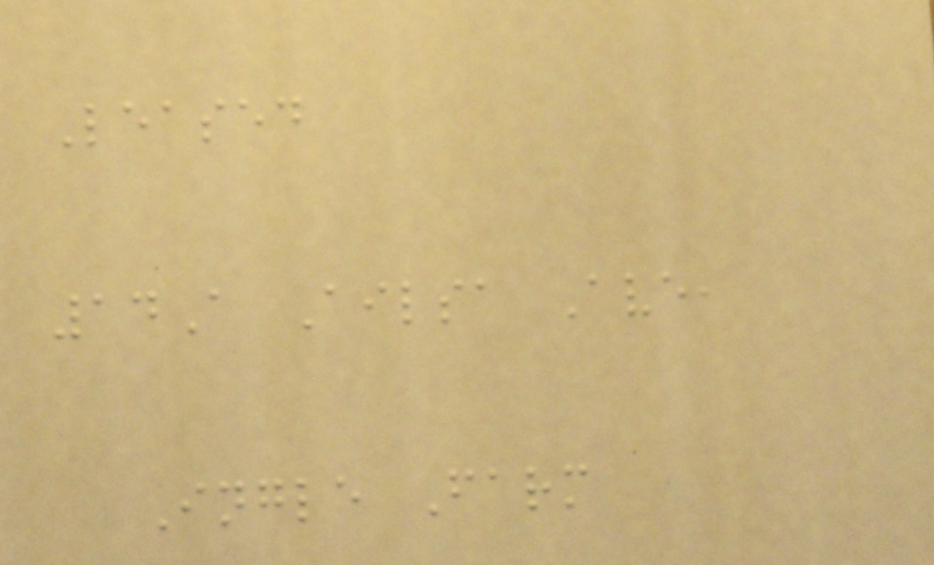Leased
14A Ailsa Ave,
Ingle Farm
